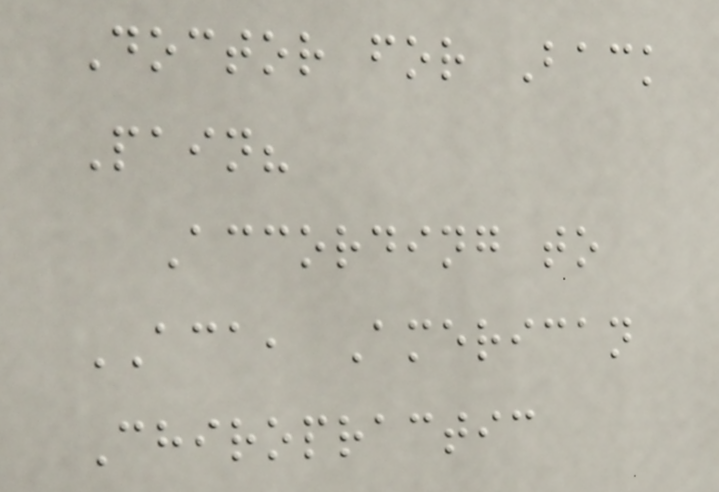Doctor for Back
Pain?
According to
ACA, American
Chiropractic
